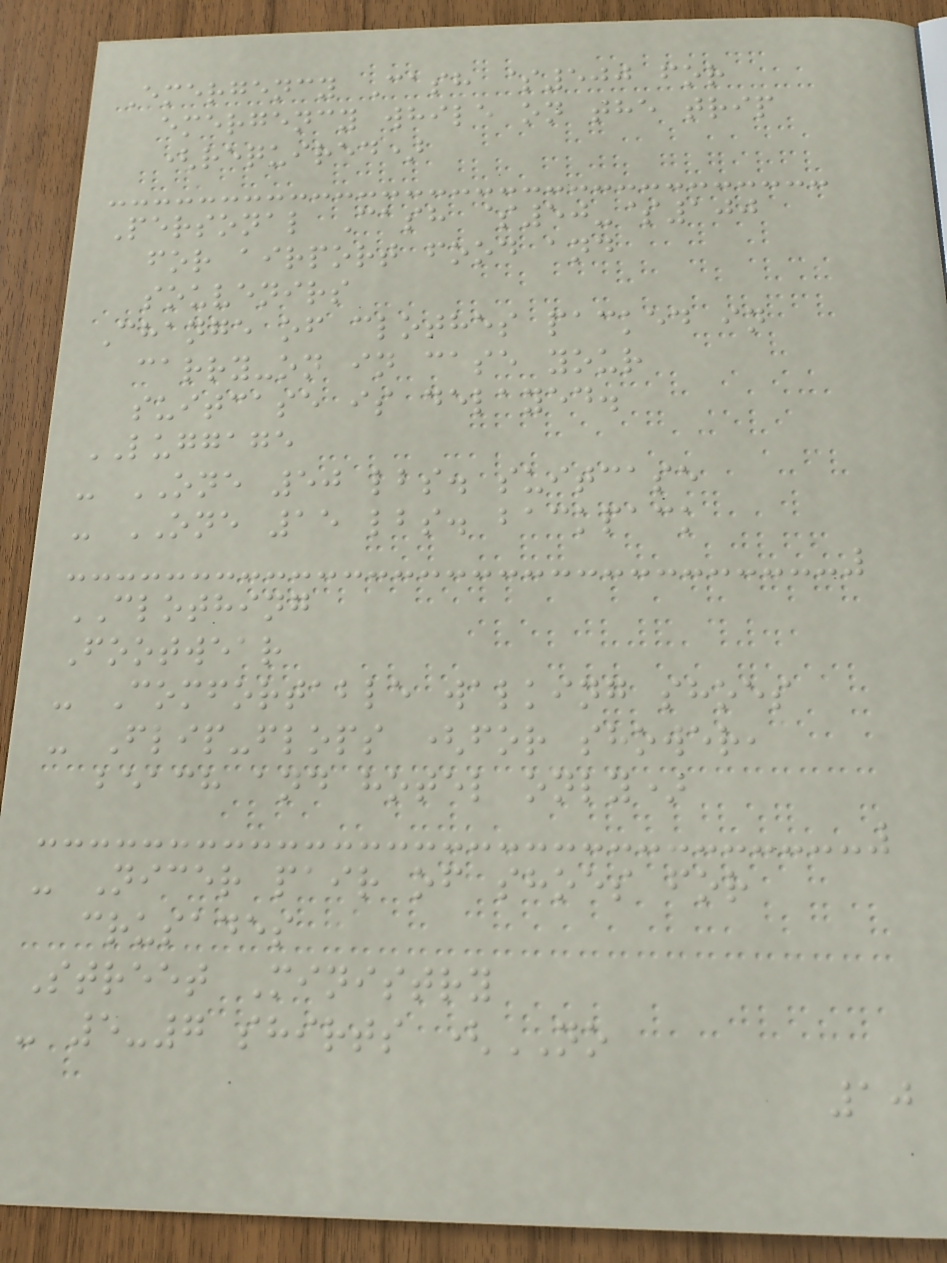Emergency Cash $500 for
emergency while on the trip
(required)
Personal Cash $50-$100
for airport food and
souvenirs
Change of clothes packed in
carry-on in case your
suitcase is delayed.
LUGGAGE
- ONE 50 lbs. suitcase
- ONE 15 lbs. backpack
CLOTHING
Footwear
- Comfortable walking shoes
- Flip-flops (for shower,
beach and hotel only)
- Nicer pair of shoes for
crusades
Street Ministry
- 5-7 shirts (NO
10
